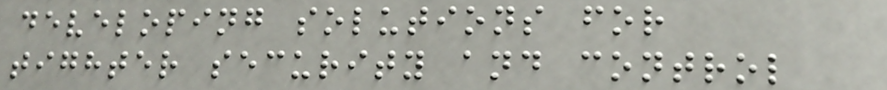developing solutions for
tighter security and control
